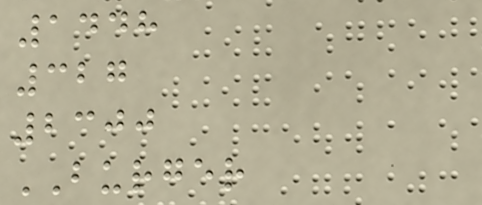1448
327
2300
BURGER
